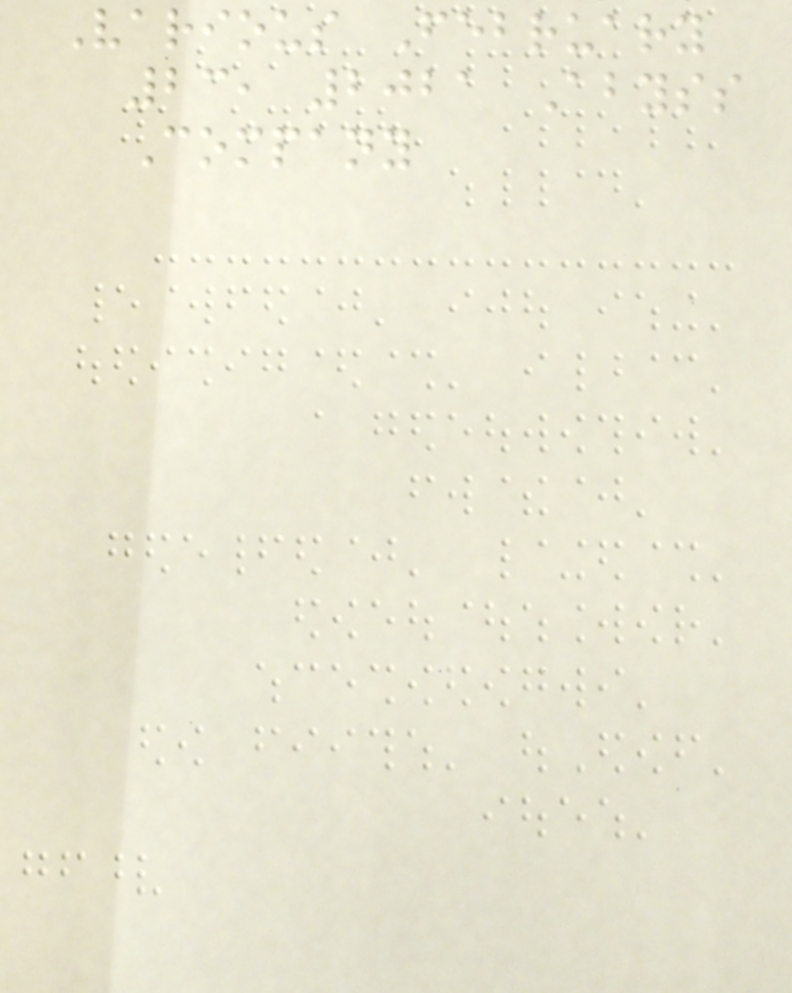Various February
23, 2021 Abyss
Company
